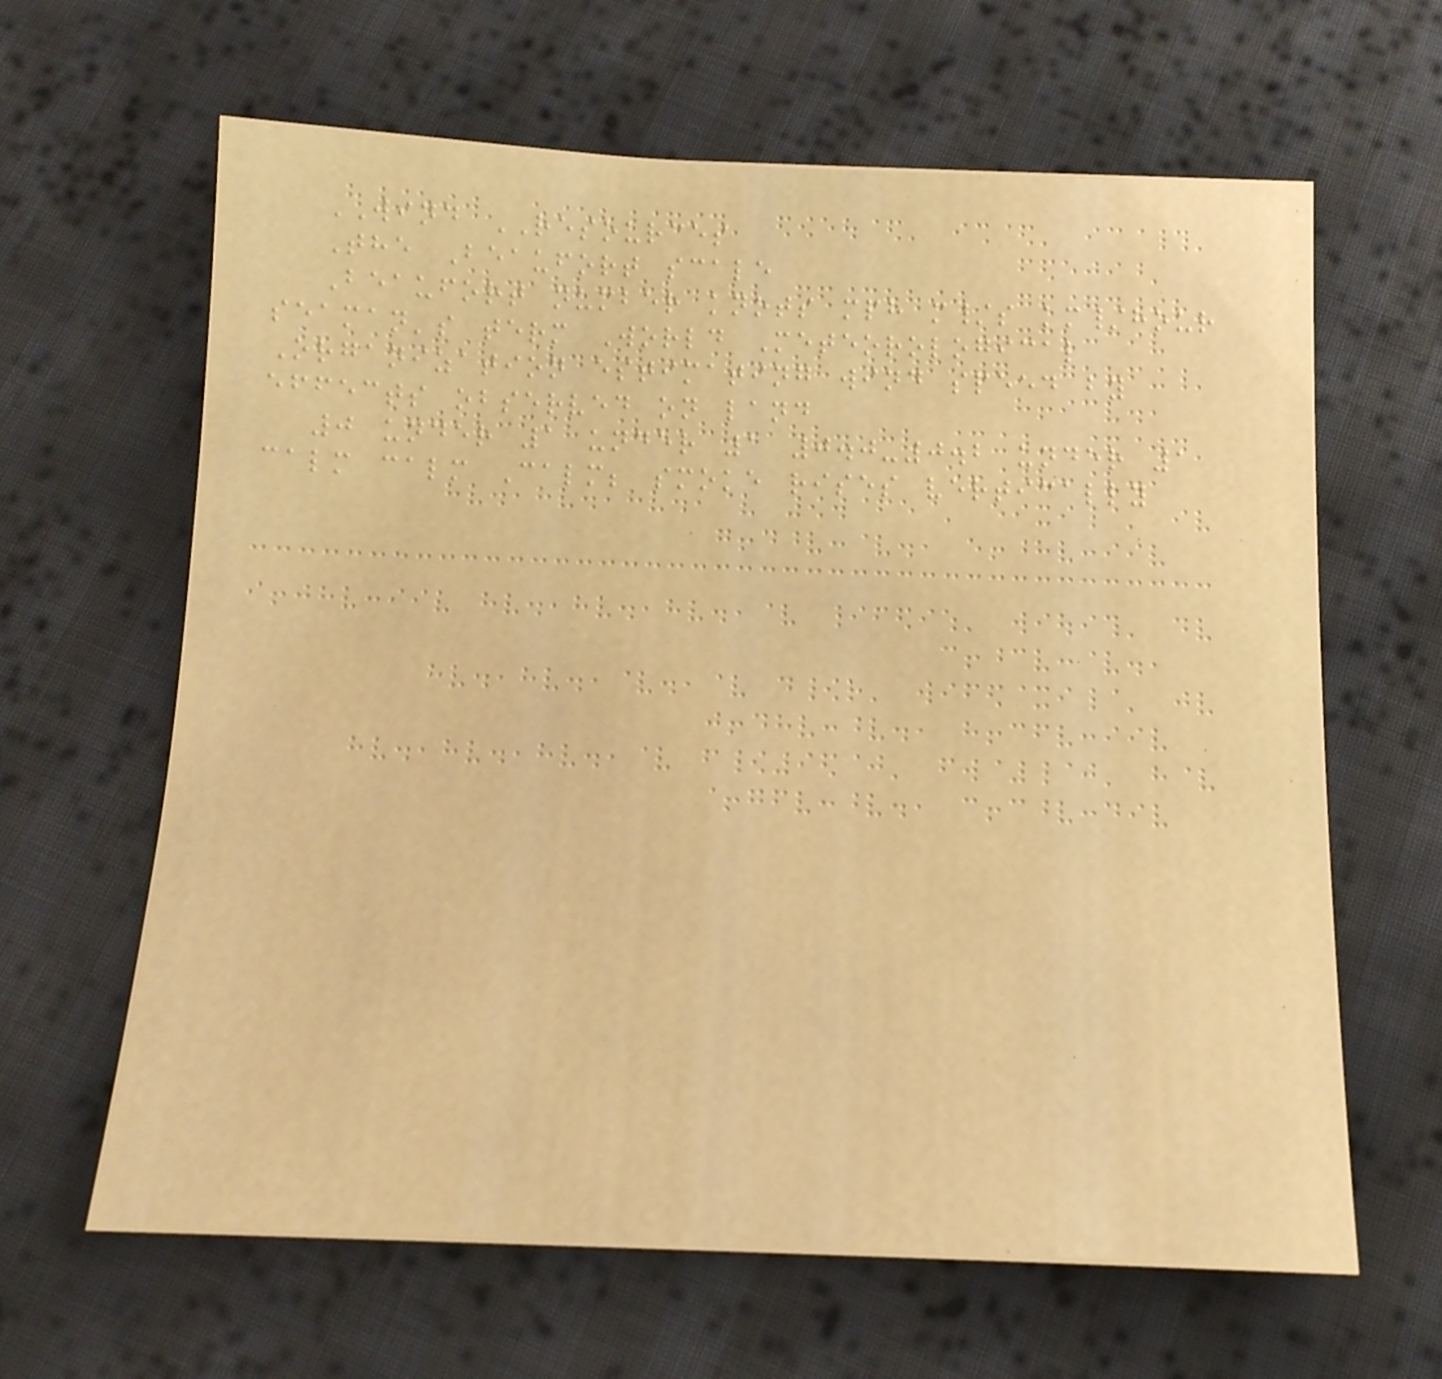WIND RESOURCES
The Beaufort scale
Beaufort number knots mph m/s km/hour
seaman's term World Meteorological
Organization estimating wind speed by
effects observed on land
0 under 1 under 1 0.0-0.2 under 1
calm calm Calm; smoke rises vertically
